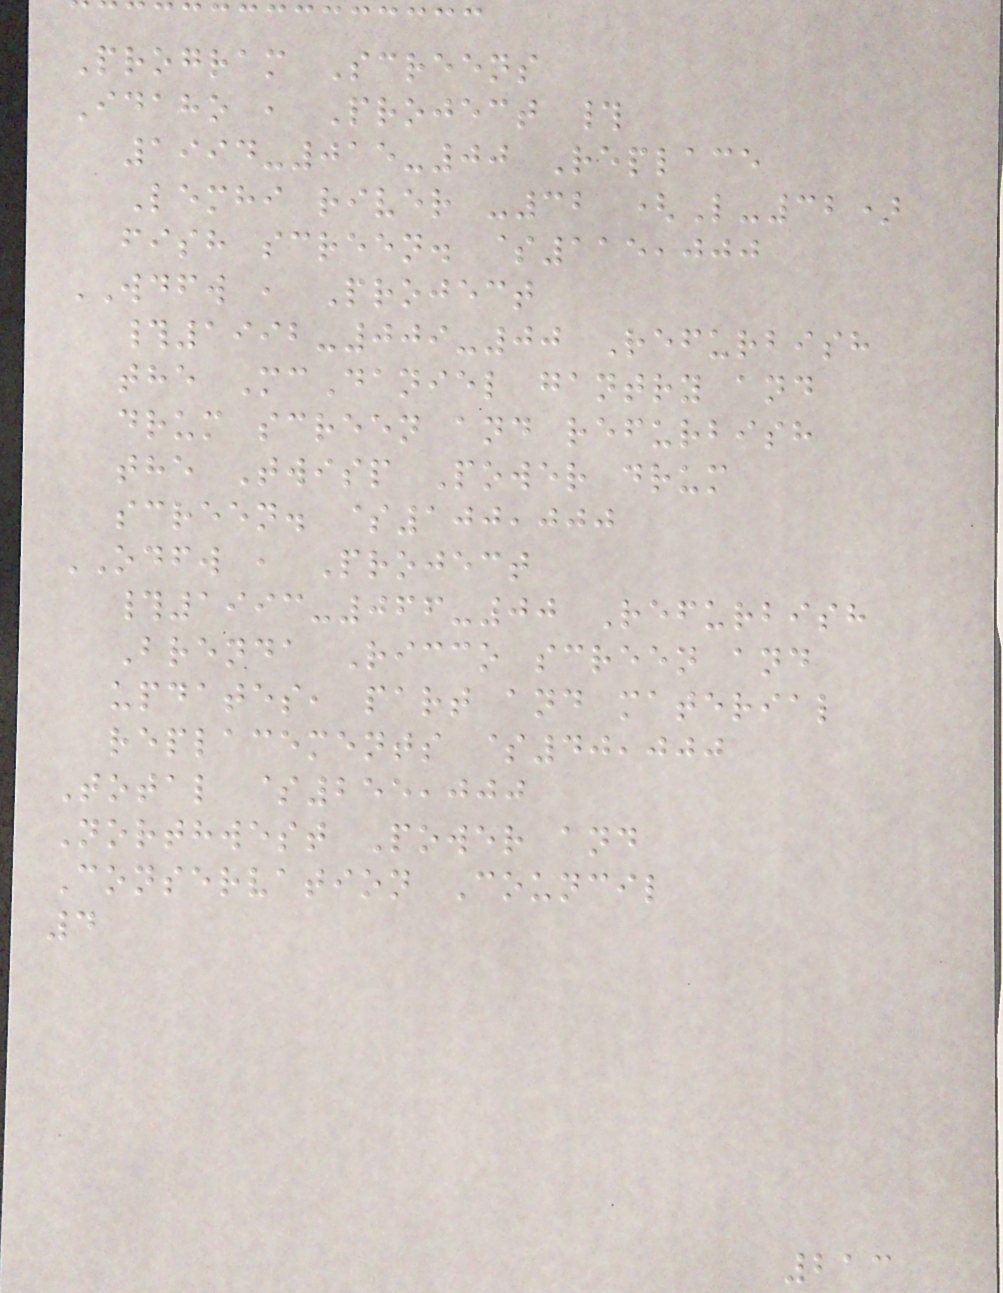Program Screens
Idaho , Project #
1994-015-00 Replace
Lemhi river -32 (L-32)
fish screen. $115,000
WDFW , Project
#1992-009-00 Refurbish
the McDaniel gantry and
drum screen and refurbish
the Twisp Power drum
screen. $100,000
ODFW , Project
#1993-066-00 Refurbish
Brenda Ricco screen and
updates, part and material
replacements $40,000
Total $255,000
Northwest Power and
Conservation Council
4
213
